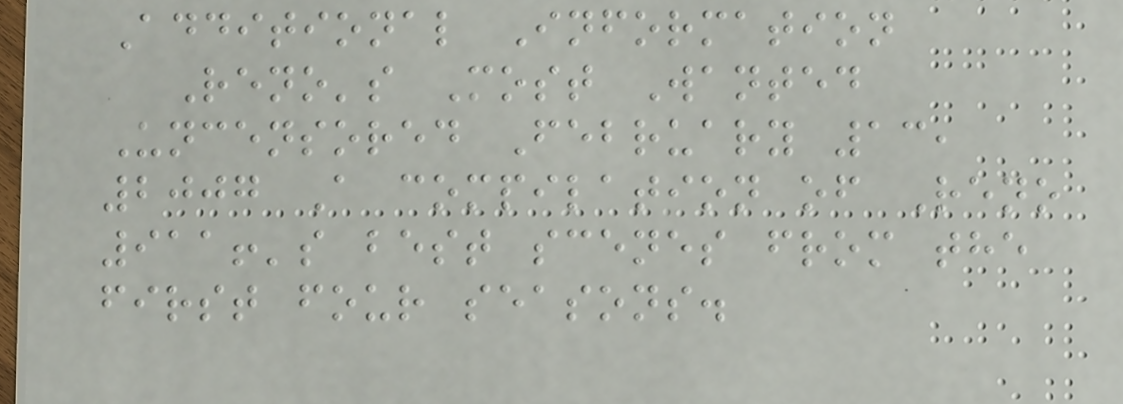Additional Information
Reno's Most Wanted
Uncensored February 13,
2007 A compilation of Reno
911!'s best scenes from the
first four seasons.
